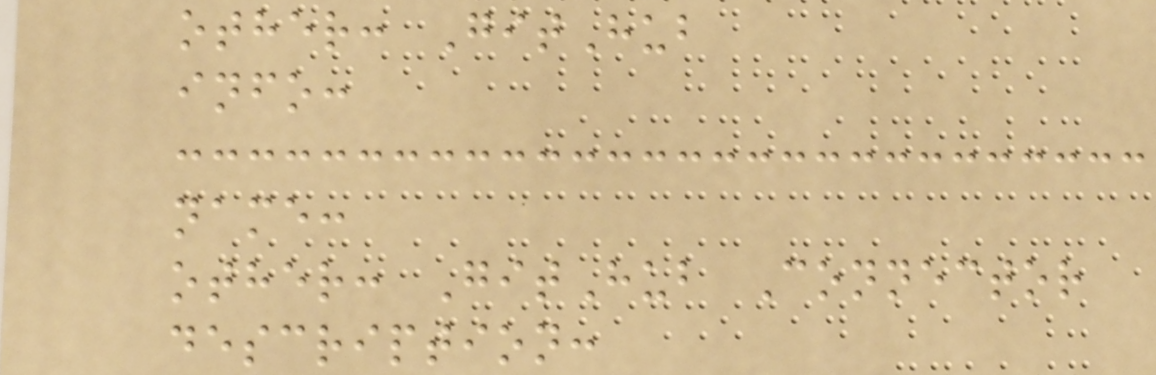other: GitHub
info:
name:
other: GitHub Connector
description:
